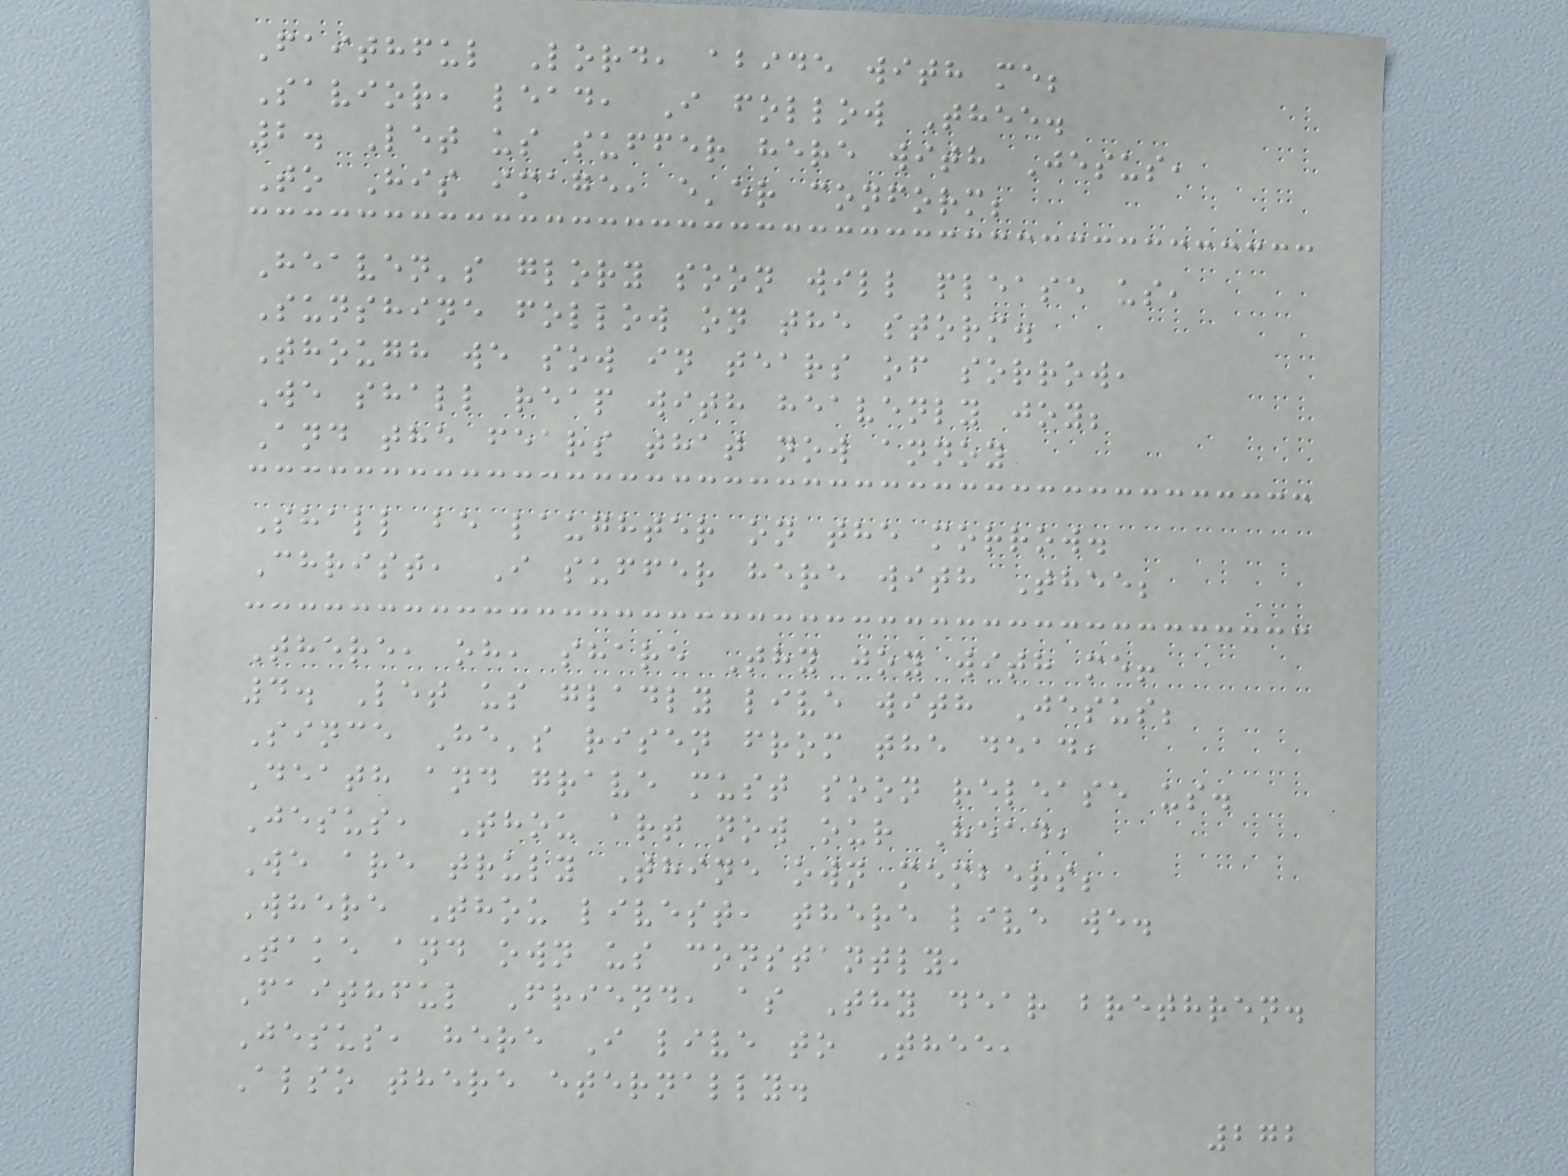Faithful Lord, abide with me;
Savior, lead, I follow Thee.
2. Let us suffer here with Jesus,
To His image, e'er conform;
Heaven's glory soon will please us,
Sunshine follow on the storm.
Though we sow in tears of sorrow,
We shall reap with heavenly joy;
And the fears that now annoy
Shall be laughter on the morrow.
Christ, I suffer here with Thee;
There, oh, share Thy joy with me!
4. Let us gladly live with Jesus;
Since He's risen from the dead,
Death and grave must soon release us.
Jesus, Thou art now our Head,
We are truly Thine own members;
Where Thou livest, there live we.
Take and own us constantly,
Faithful Friend, as Thy dear brethren.
Jesus, here I live to Thee,
Also there eternally.
272
